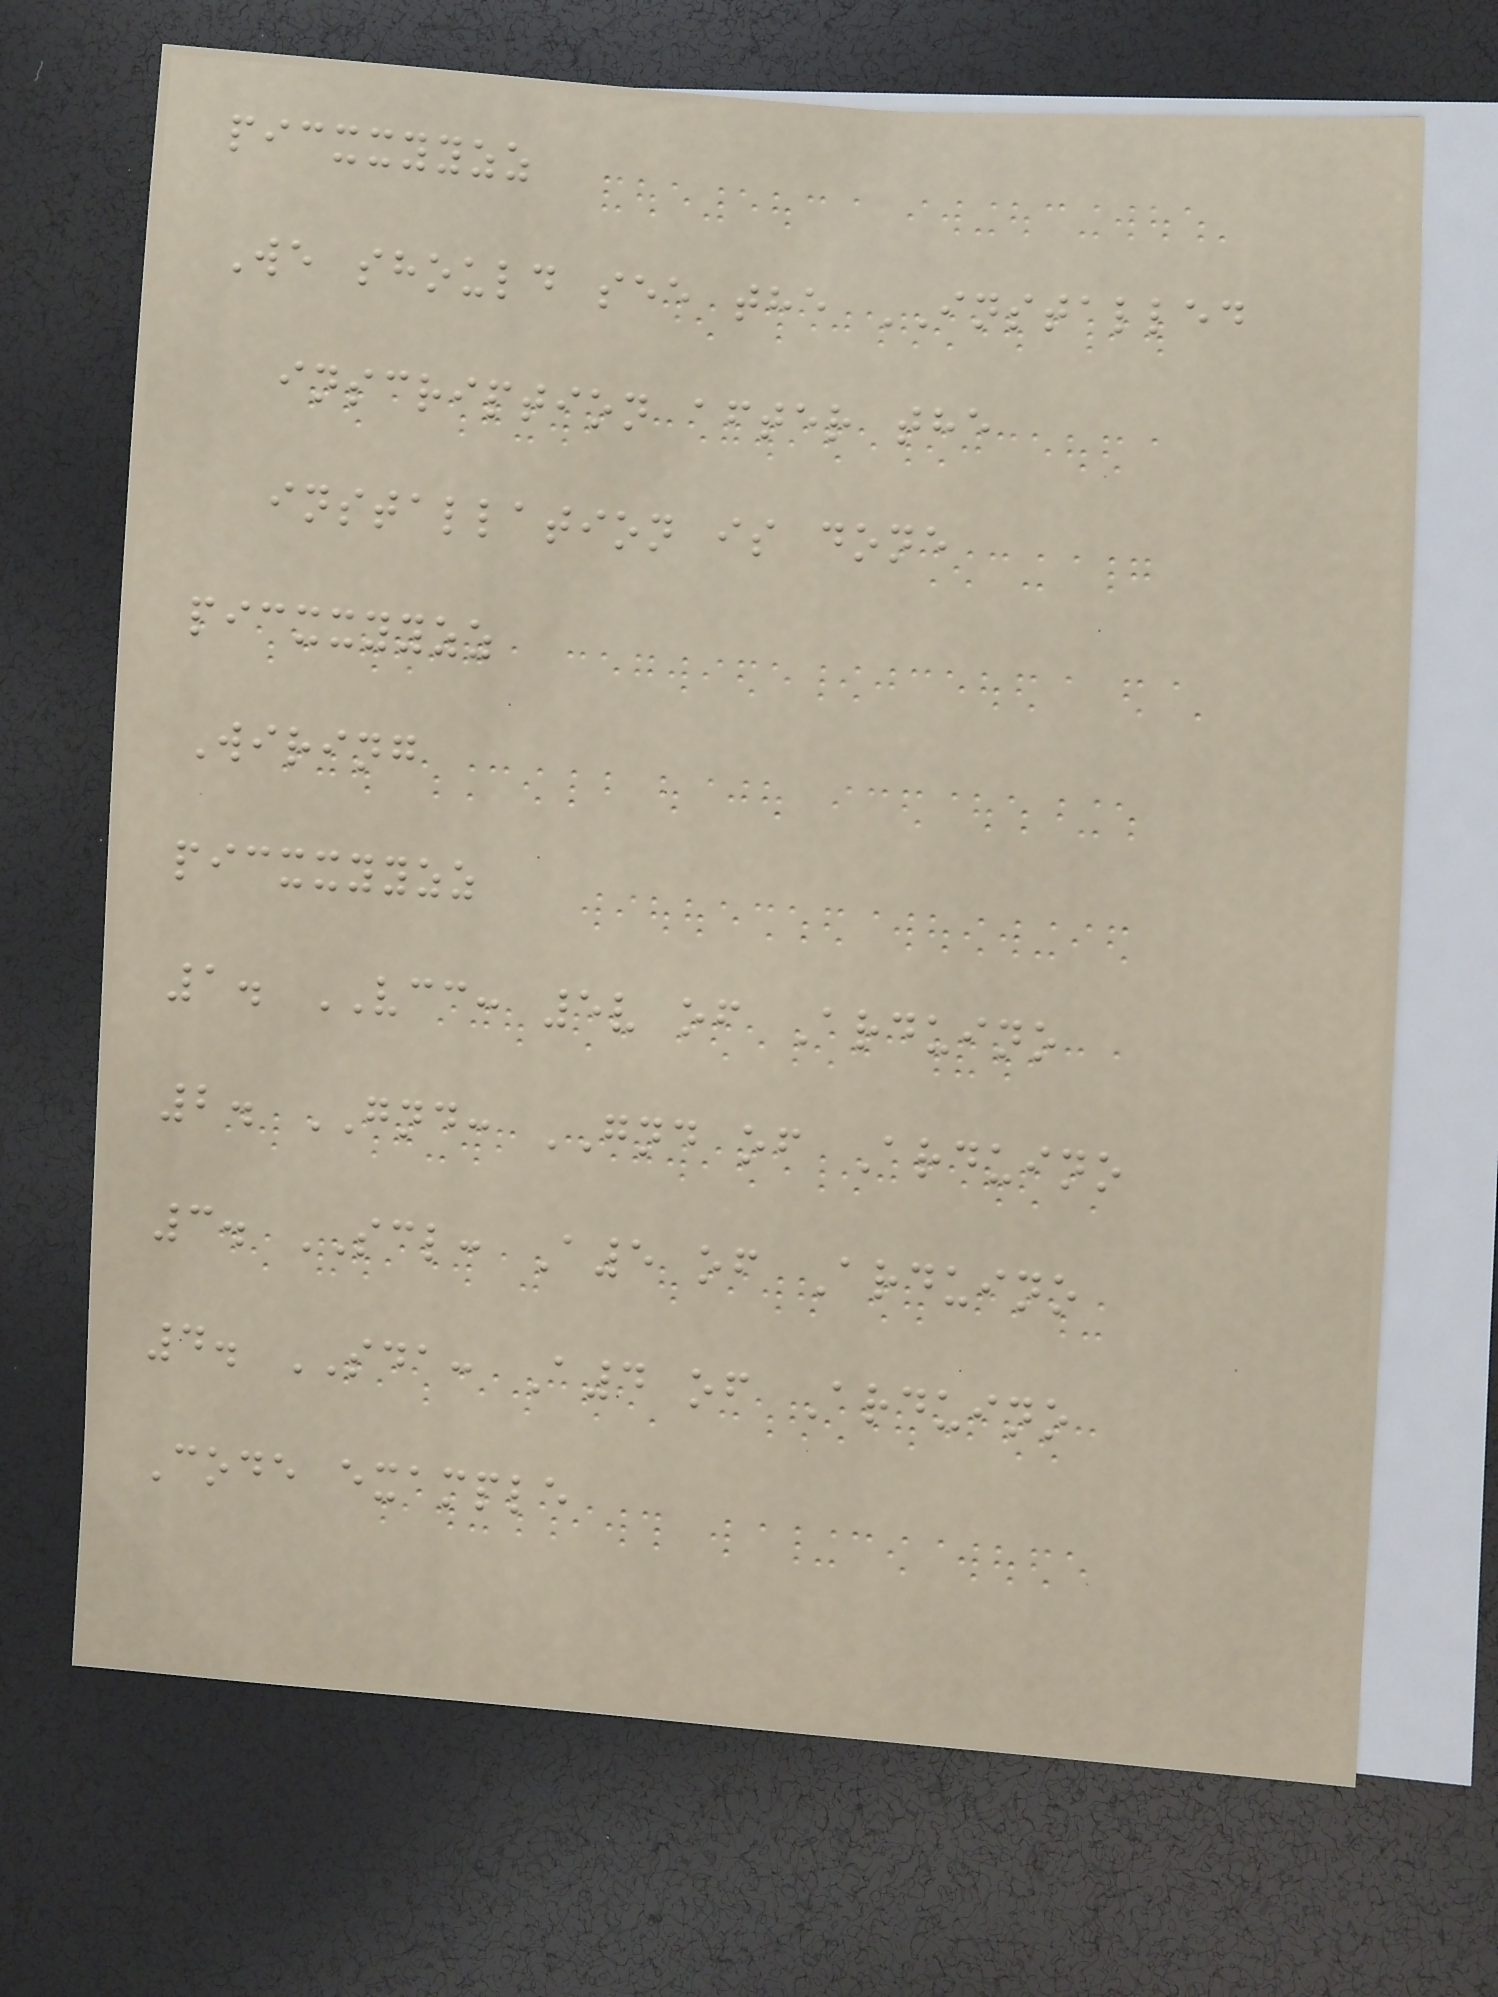picxxyyzz
We should see the INSTALLED
inscription after the
installation is done
picxxyyzz
Wiring
picxxyyzz
1. VCC: 5v of Arduino
2. GND: GND of Arduino
3. SCL: A5 of Arduino
4. SDA: A4 of Arduino
Code example
